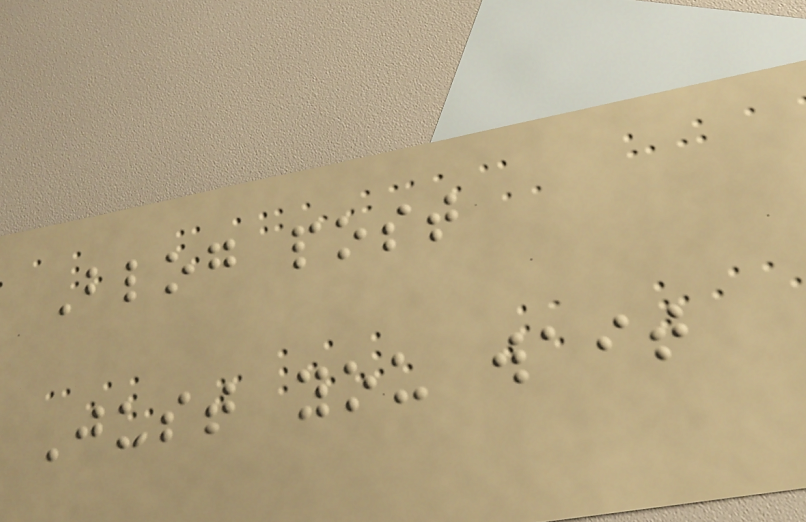Blog post
Just you wait
